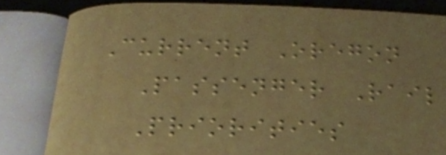Current Oregon
Passenger Rail
Priorities
